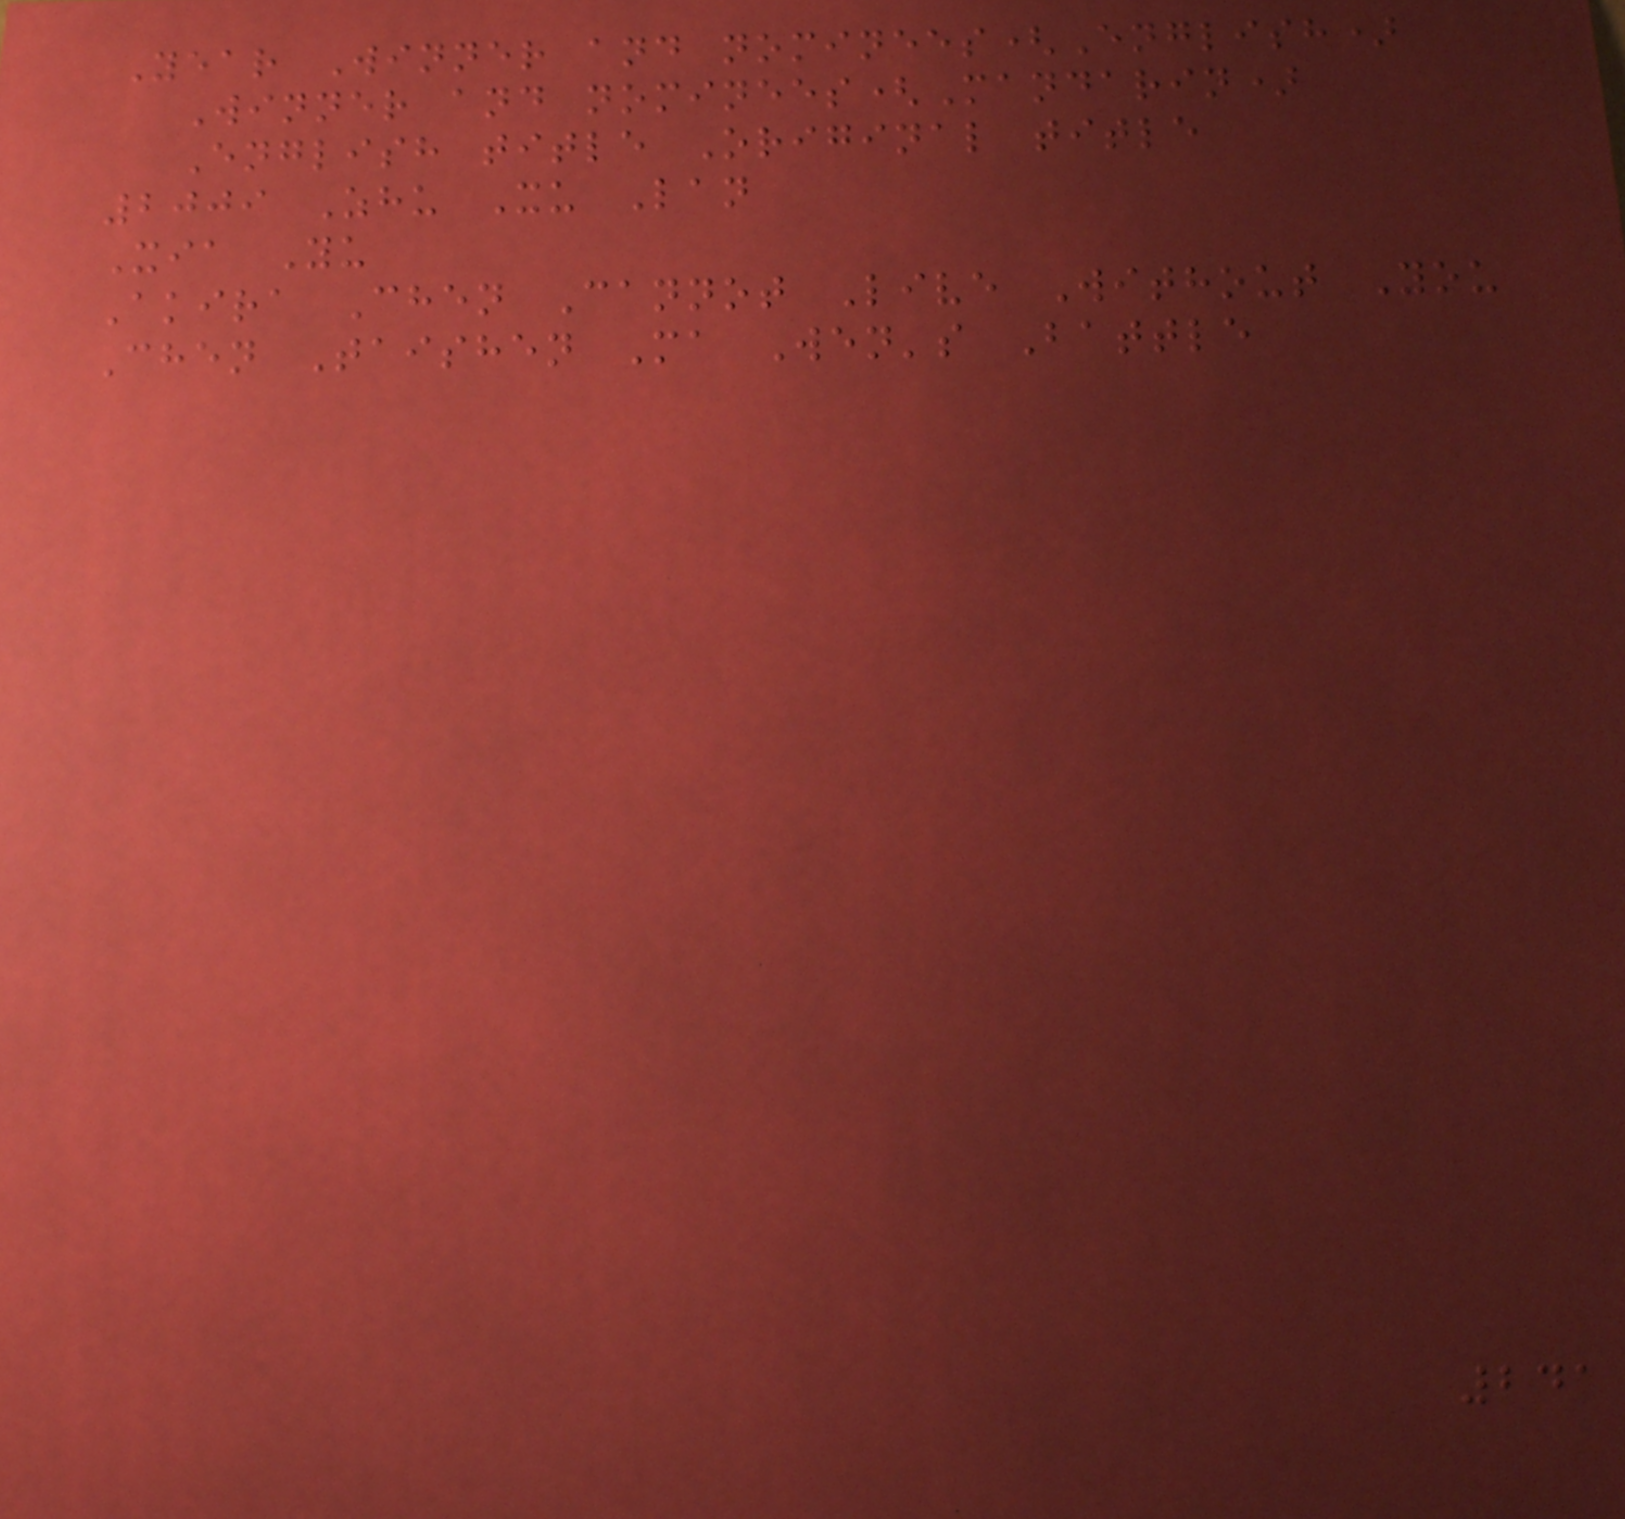Year Winner and nominees(English)
Winner and nominees(Mandarin)
English title Original title
2009 Zhu Xu Lan
Xia Yu
Akira Chen Cannot Live Without You
Chen Taishen Ma Wen's Battle
241
